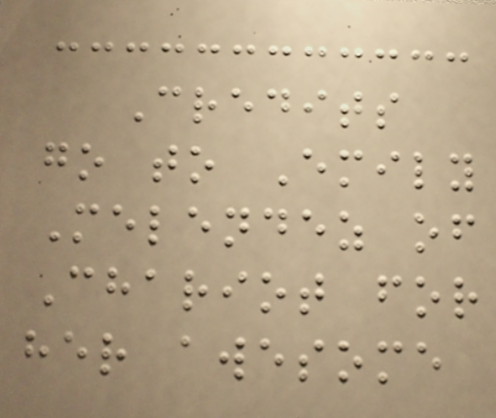Credits
go to Emily
Melendez of
Chariot for
her awesome
